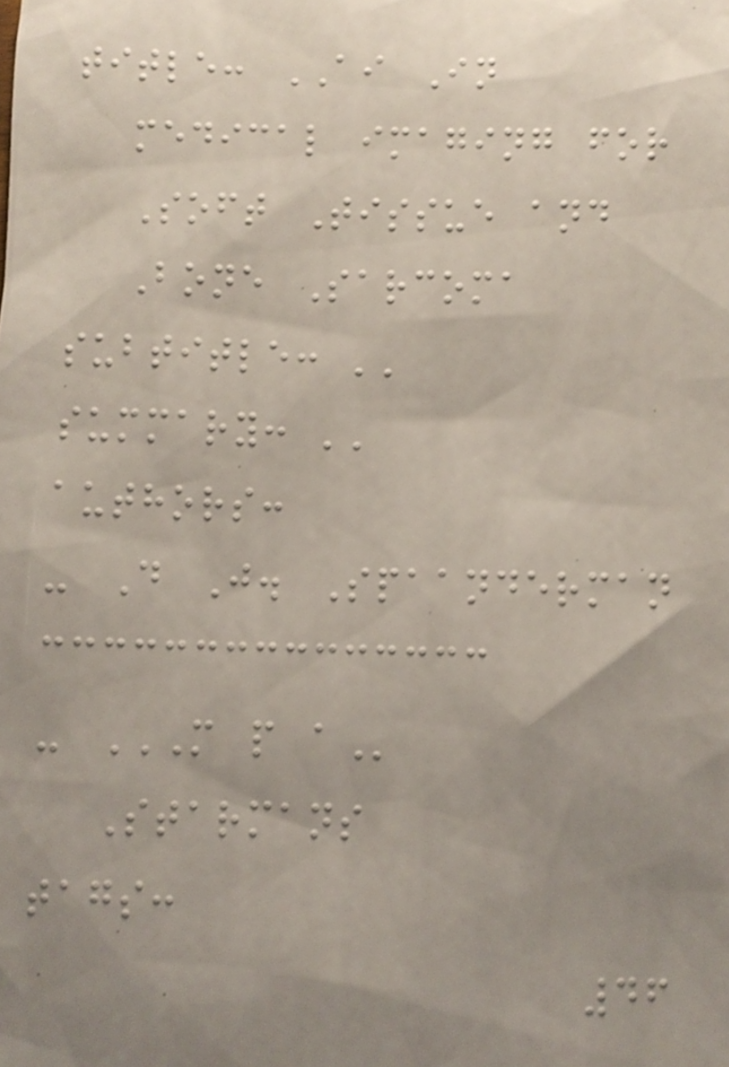title: AI In
medical imaging for
Soft Tissue and
Bone Sarcoma
subtitle: ''
summary: ''
authors:
- D J. Spaanderman
- M P A
Starmans
tags:
46
